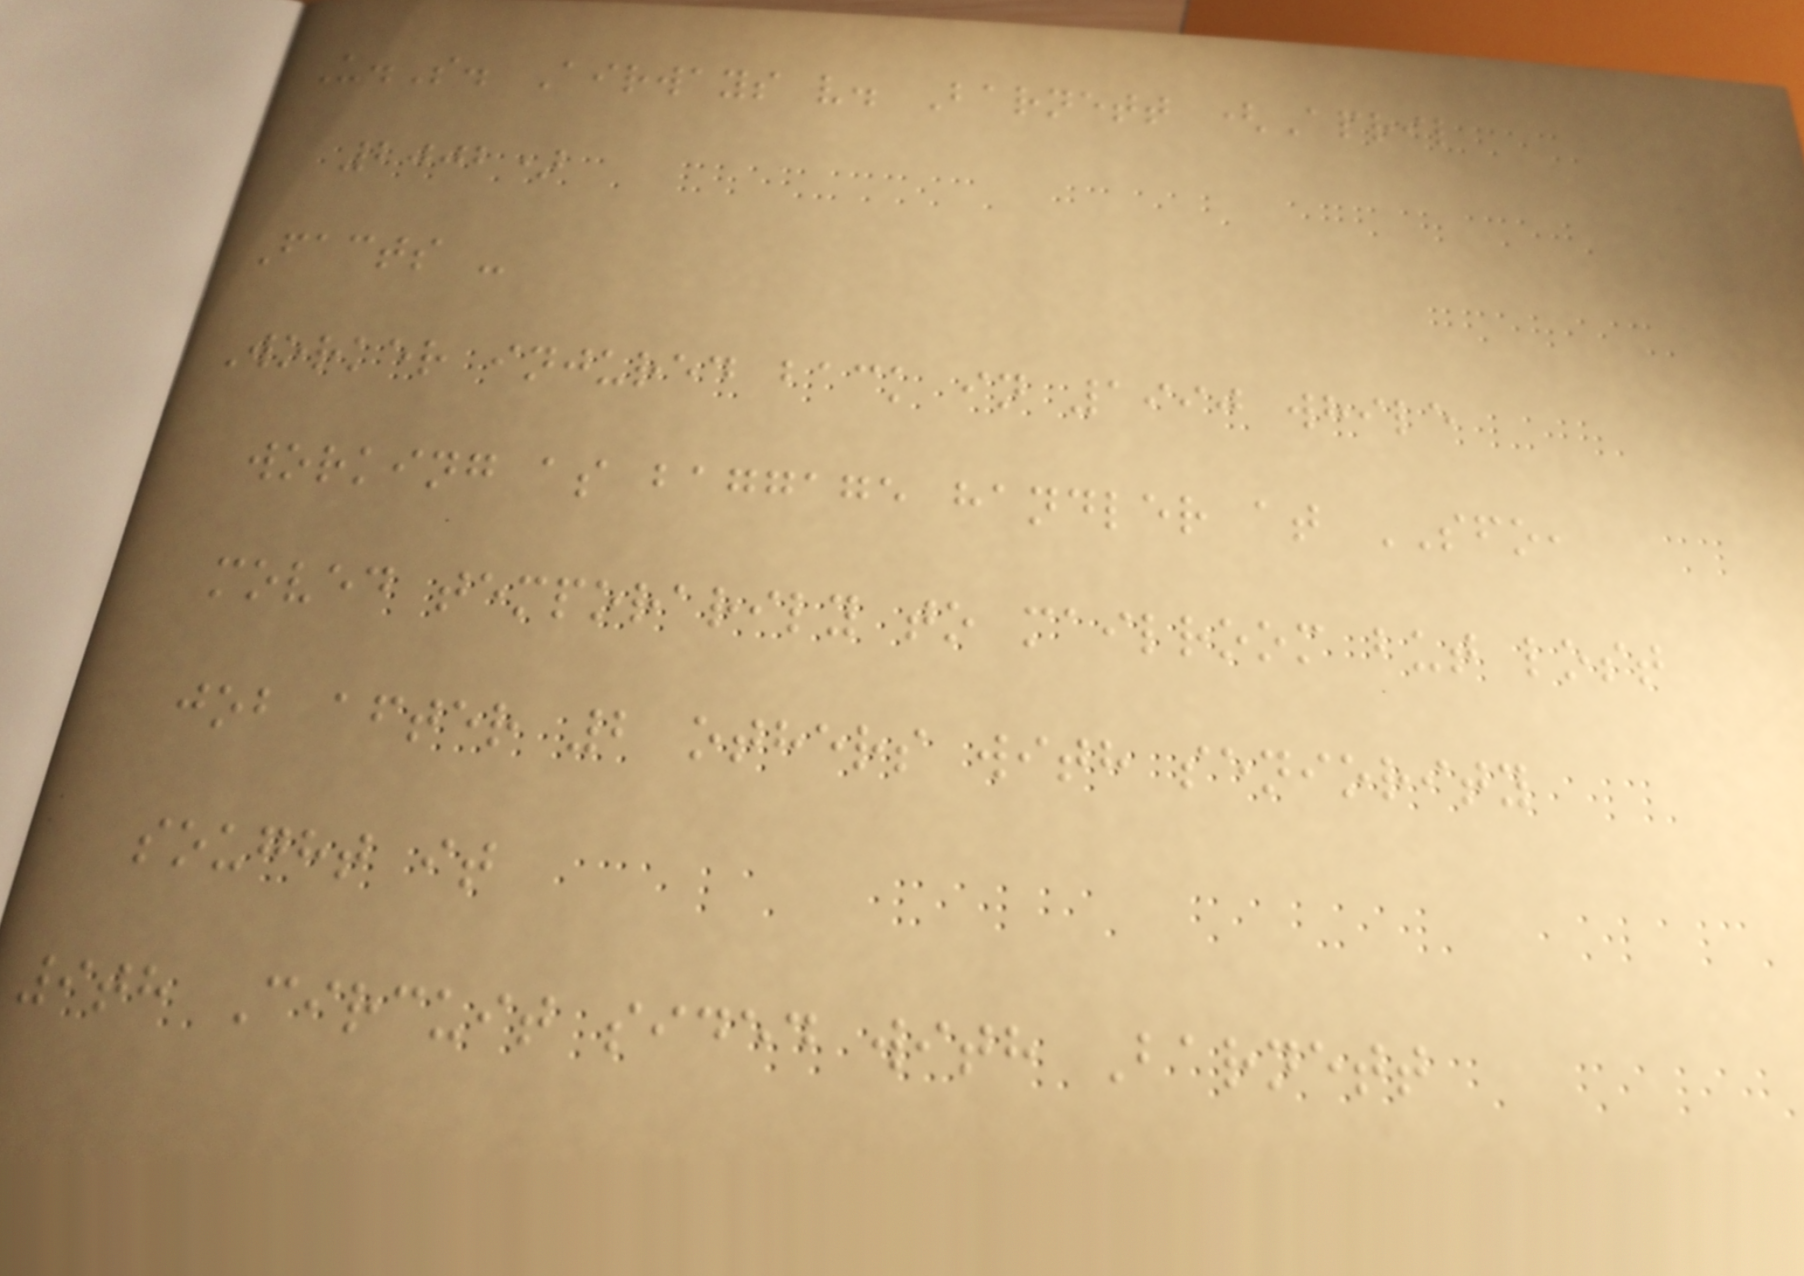U.S. Airways v. Barnett (April
2002)
Facts -
Worker injured back in 1990 while
working as baggage handler at SFO,
moved temporarily to mailroom but lost
job after 2 others with seniority
sought it
9th Circuit sided with Barnett
